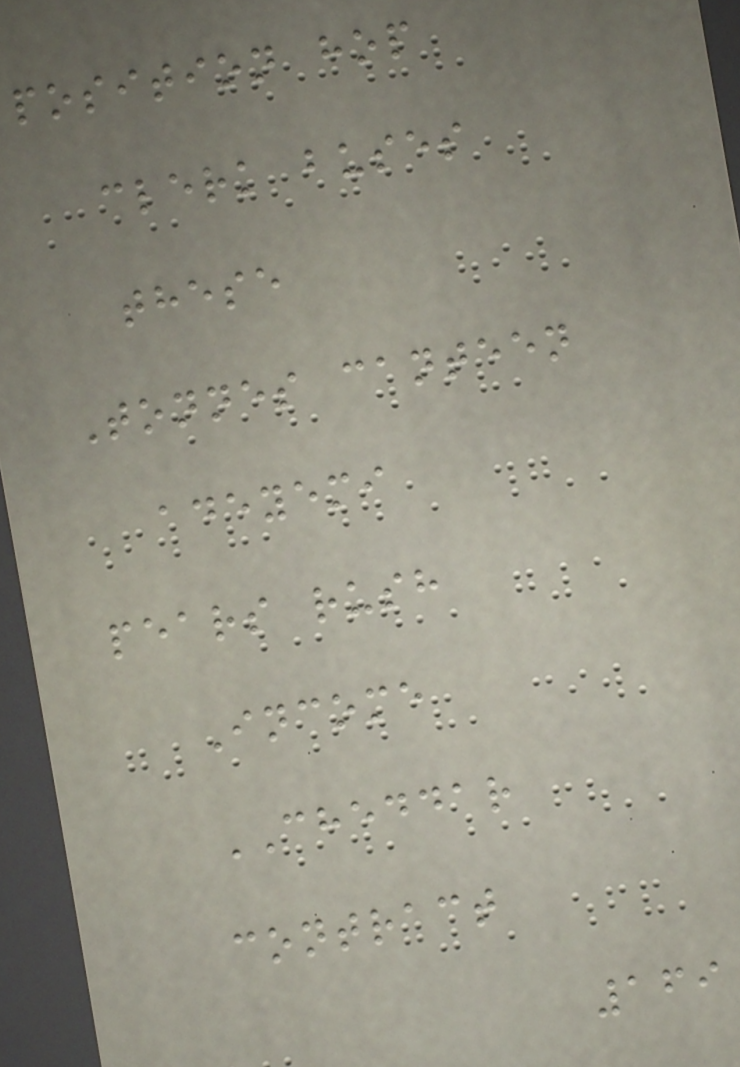position hop
clerk buses
these
Tonnes canteen
adeyemi
pears rush
Income
CHEDDAR
contract
169
